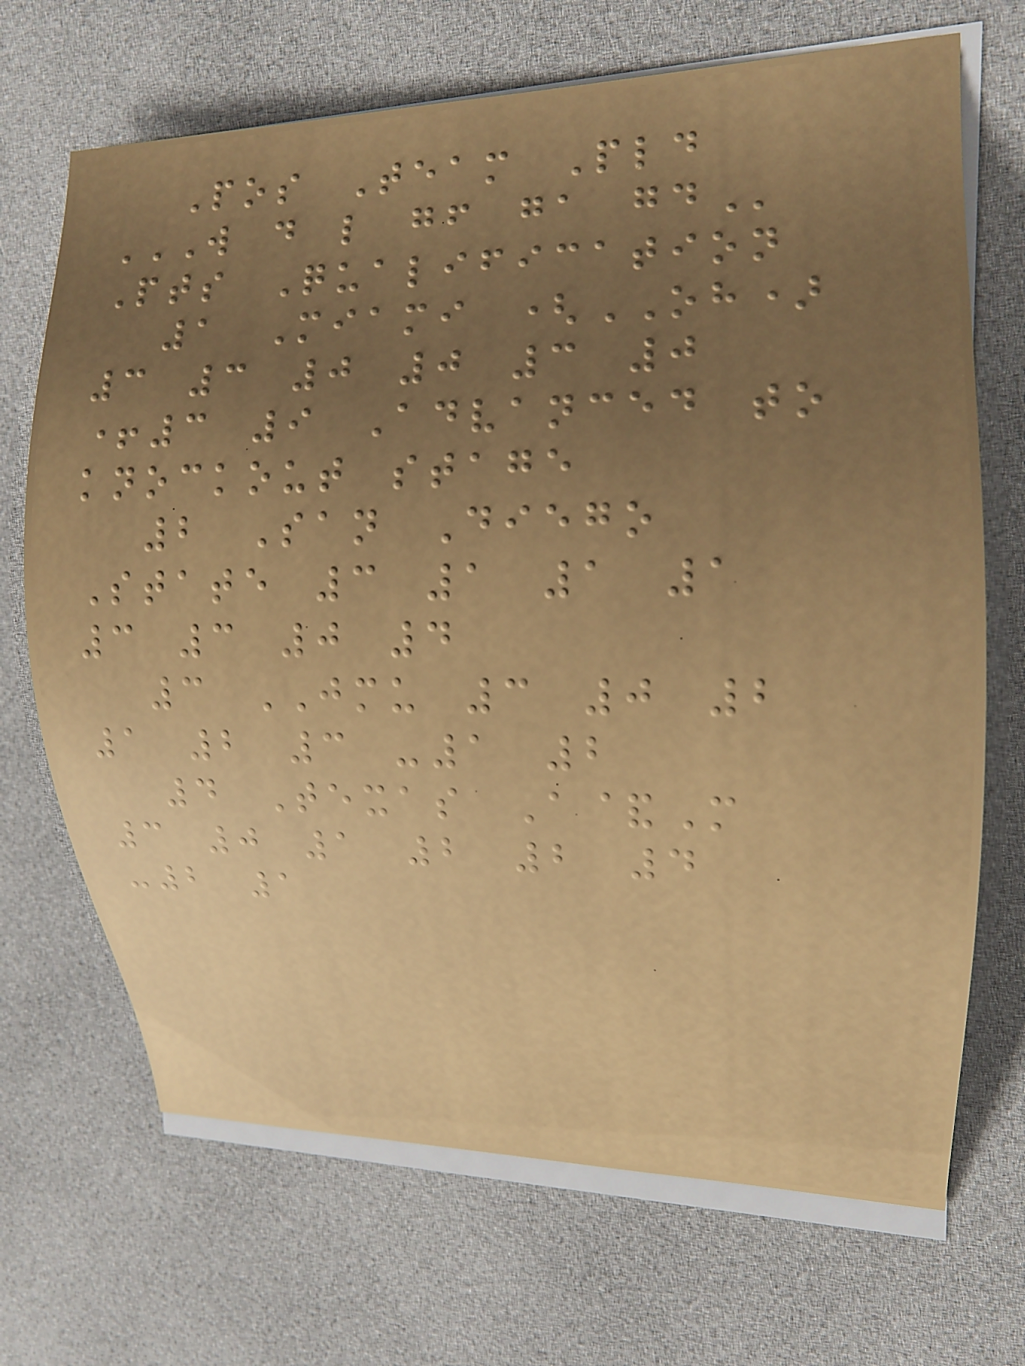Pos Team Pld
W D L GF GA GD
Pts Qualification
1 Miami (OH)
3 3 0 0 3 0
+3 9 Advanced to
knockout stage
2 San Diego
State 3 1 1 1
3 3 0 4
3 JMU 3 0 2
1 2 3 -1 2
4 Texas A&M
3 0 1 2 2 4
-2 1
